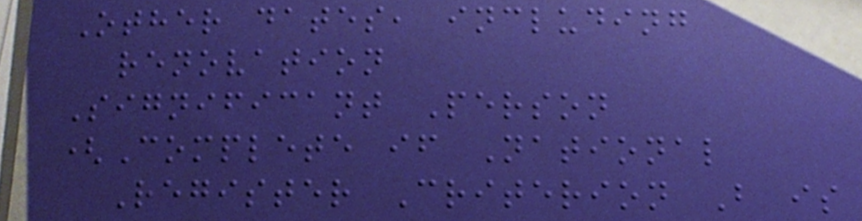Other dates, including
renovation
Significant Person
(Complete if National
Register Criterion B is
